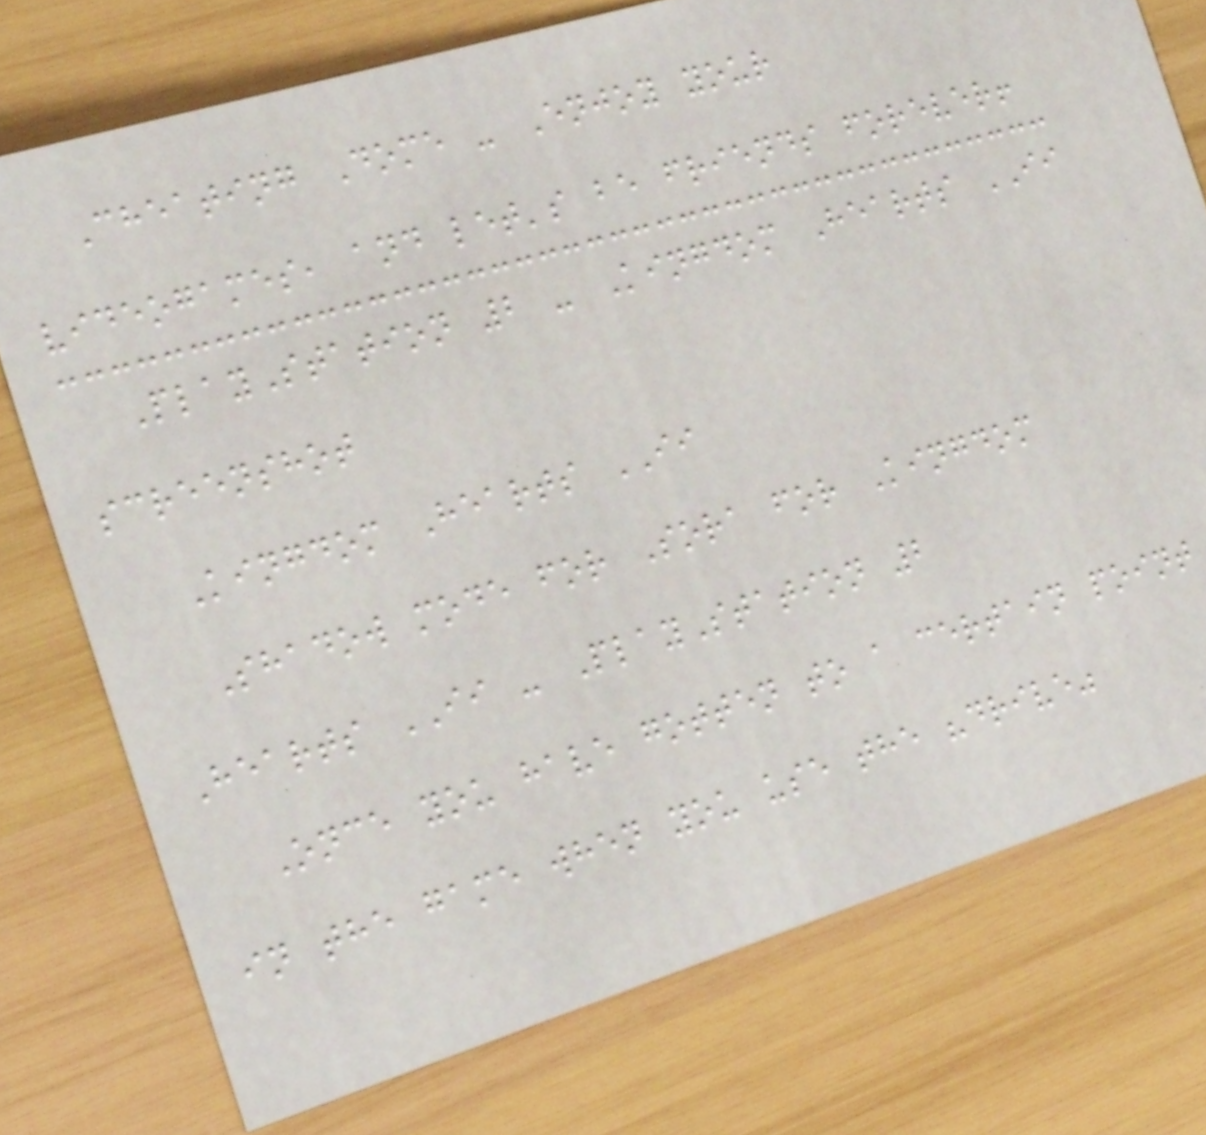Cheating Dome - Enjoy your
videogames, and let's be friends forever!
PlayStation 2 - Kingdom Hearts II
screenshot
Kingdom Hearts II
Shadow mode for Sora for Kingdom
Hearts II - PlayStation 2
Once you have gotten to a certain point
in the game when you use the "drive"
